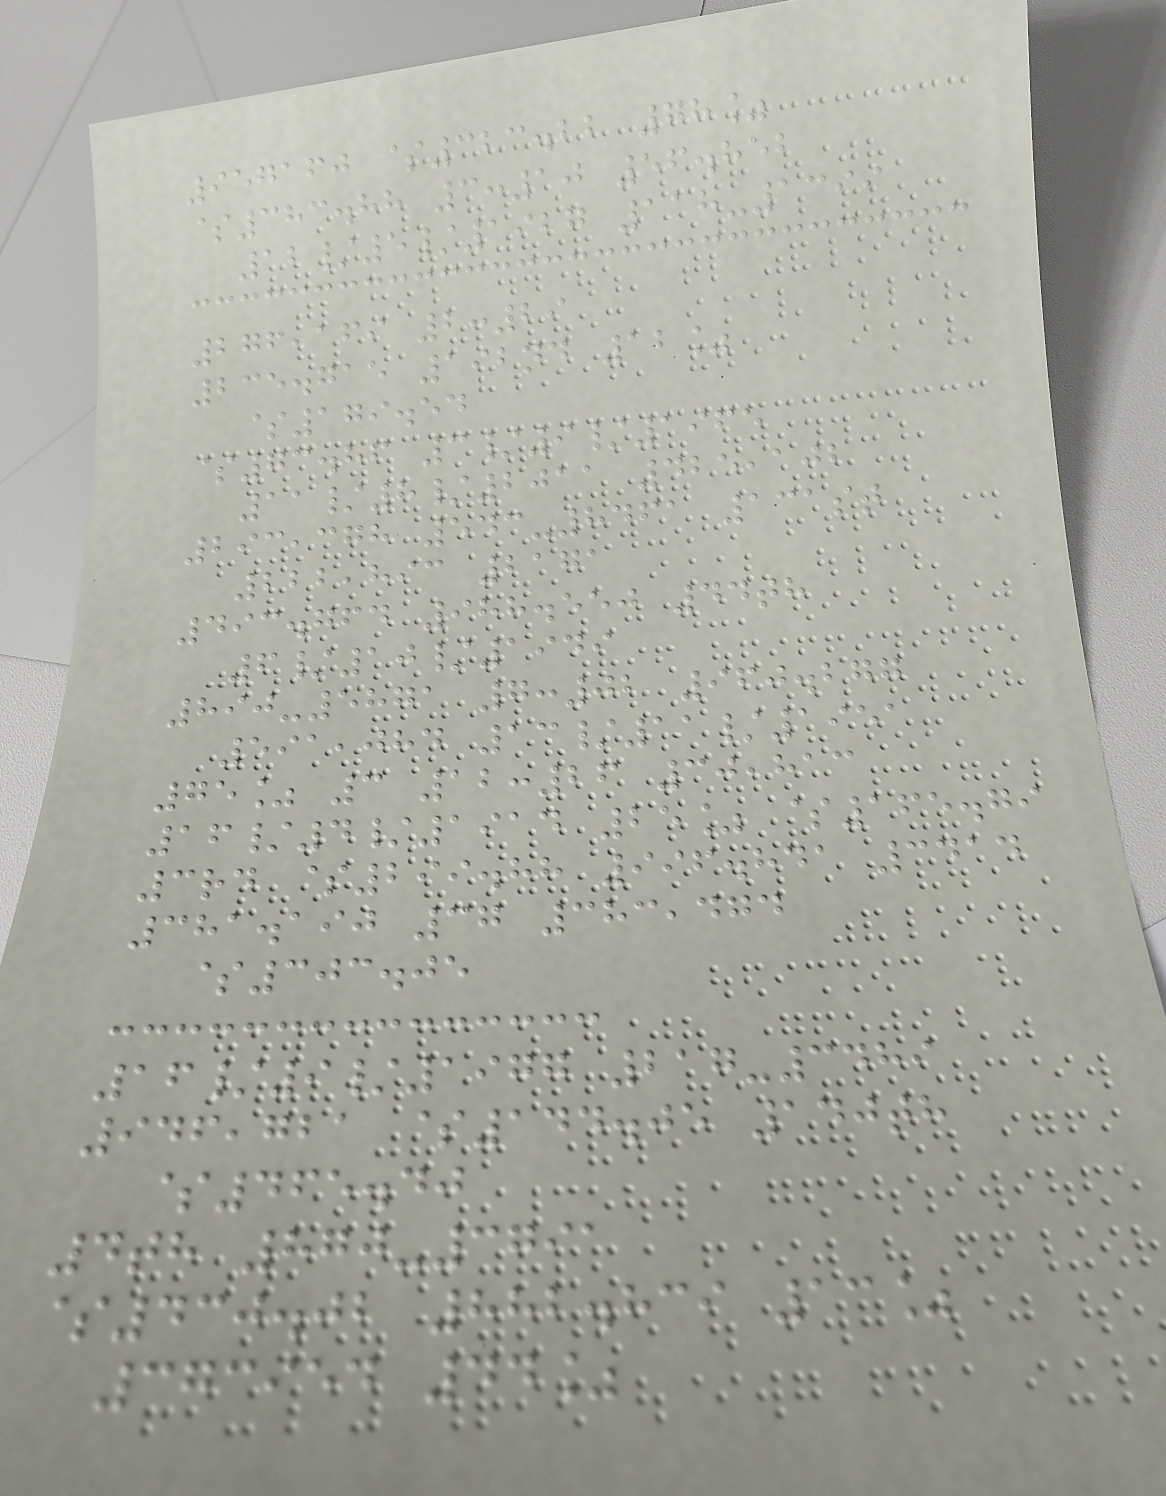957160 $323.22 78%
$383.88 3:10 56.852
12/5/1927 118-1399
276,169 2:29
235.715 192nd 12%
$179.54
$73.86 3/9/1965
11/8/2011 425,102
293,378 543-8461 131st
222,893 2171
493.764 988.550 44th
6/10/1949
890-5871 7:02 960.277
591,084 13/11/1951
75% 3 12:26 30,813
16/4/1914 25% $165.79
3rd $299.88 996.841 3414
381.190 37 383,474
$303.05
16/9/1977 217-3489
946,721 $144.05 140th
$465.40
4th 870-3791
$430.02 882.839 13%
373954 44%
